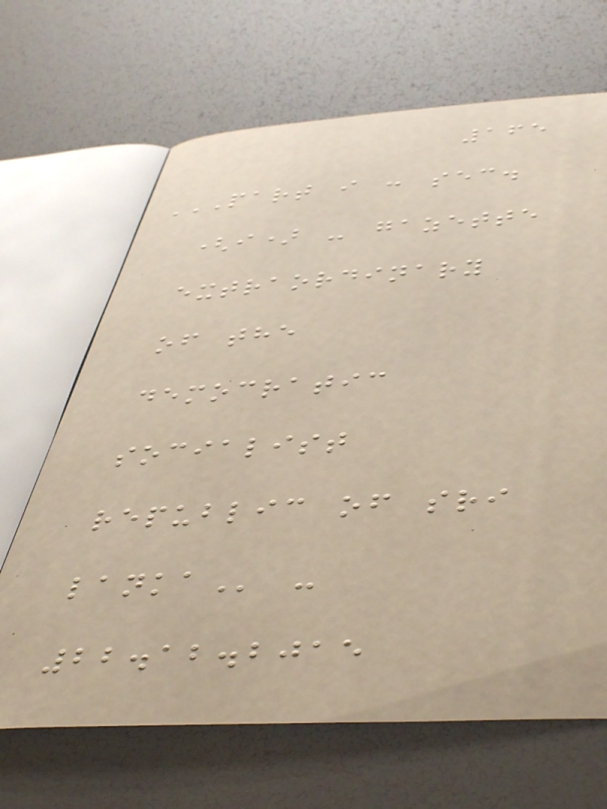165
PART I : SEC.
(I) - GAZETTE
EXTRAORDINARY
OF THE
DEMOCRATIC
SOCIALIST
REPUBLIC OF SRI
LANKA -
22.12.2015
